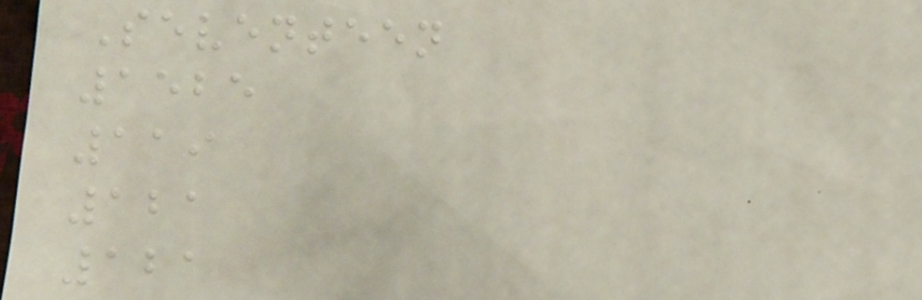Seventeen
1525
119
121
121
